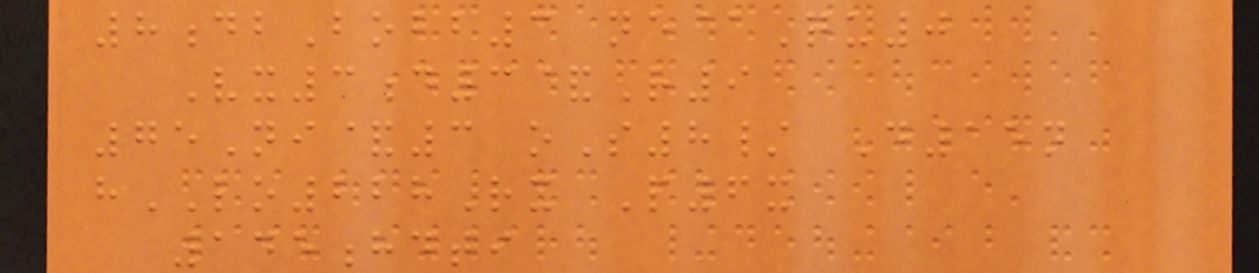8dbBobb3 ne@Qu0
Vx3d3&R9
75Ni&3 oS8/ D15n
hLO228Rx P6x
145hdti
